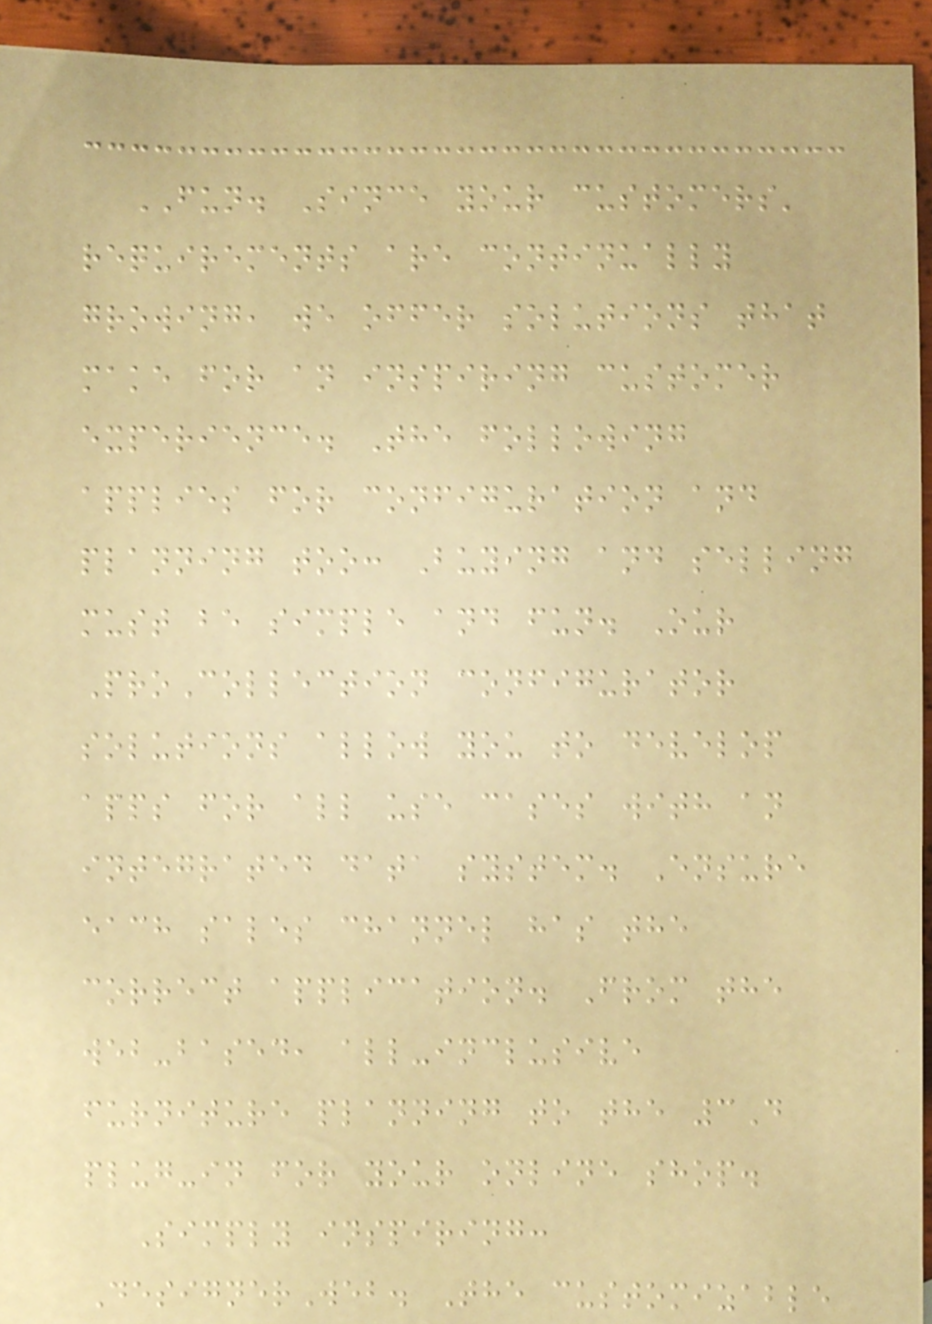FUN. Since your customers'
requirements are continually
growing, we offer solutions that
make for an inspiring customer
experience. The following
applies for configuration and
planning too: Buying and selling
must be simple and fun. Our
ProCollection configurator
solutions allow you to develop
apps for all use cases with an
integrated data system. Ensure
each sales channel has the
correct application. From the
web-based, all-inclusive
furniture planning to the 3D
plug-in for your online shop.
Simply inspiring:
DesignerWeb. The customizable
